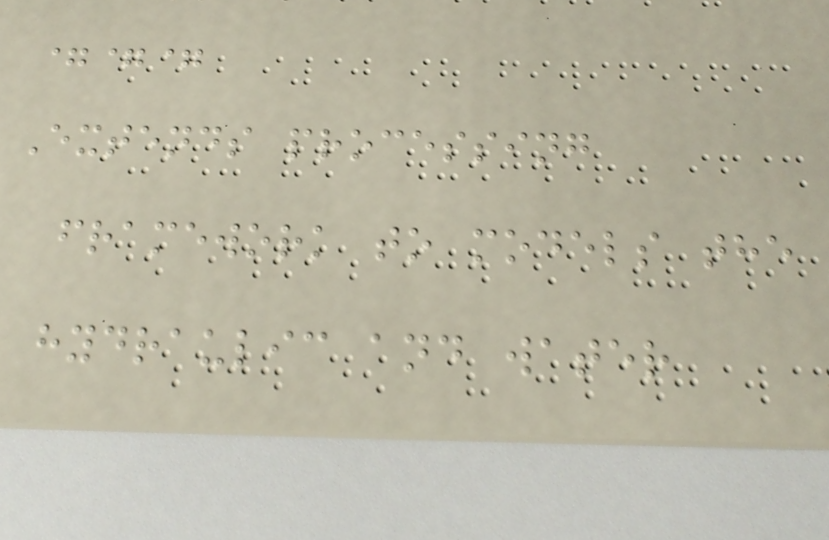===
Extends processing
framework to models the
hydraulic and water
